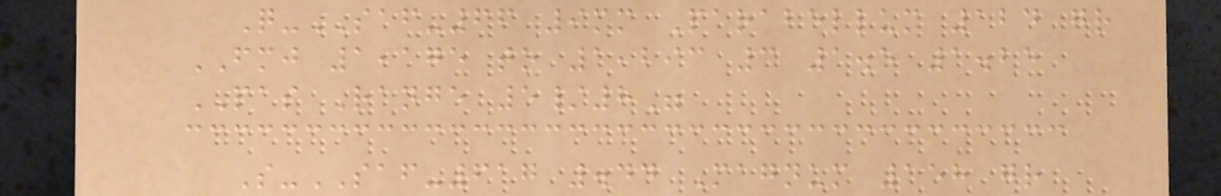Q-SAF-66 9mm Parabellum 124 gr
FMJ 1,175 to 1,293 3 1.5 1.25
PAS Range 5/8"
S-SAF-617 .44 Magnum 158 gr
